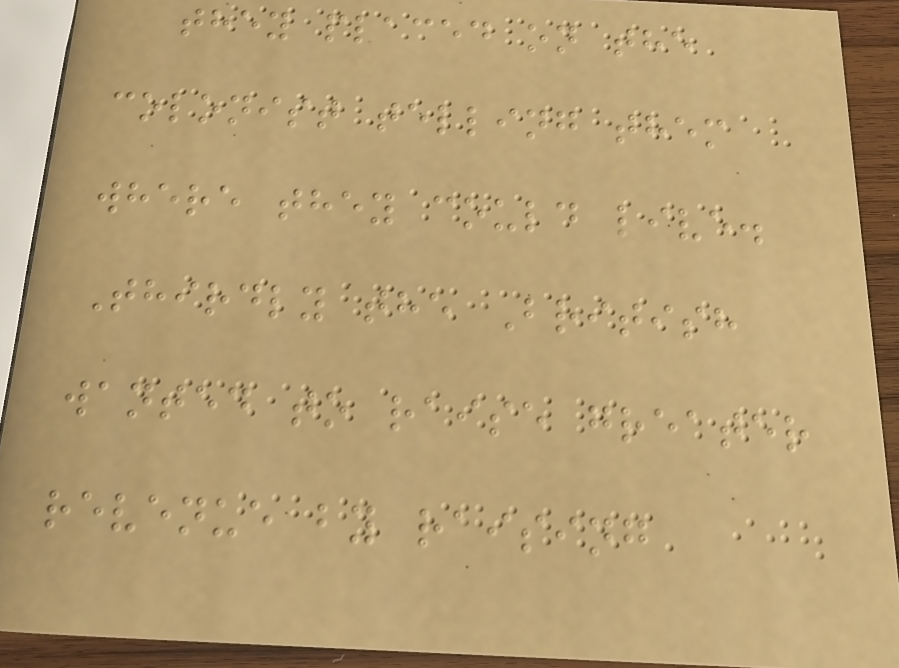they placed on the
colonist telling them
where they could live.
Thirdly the British
wanted to raise greater
revenue by raising
